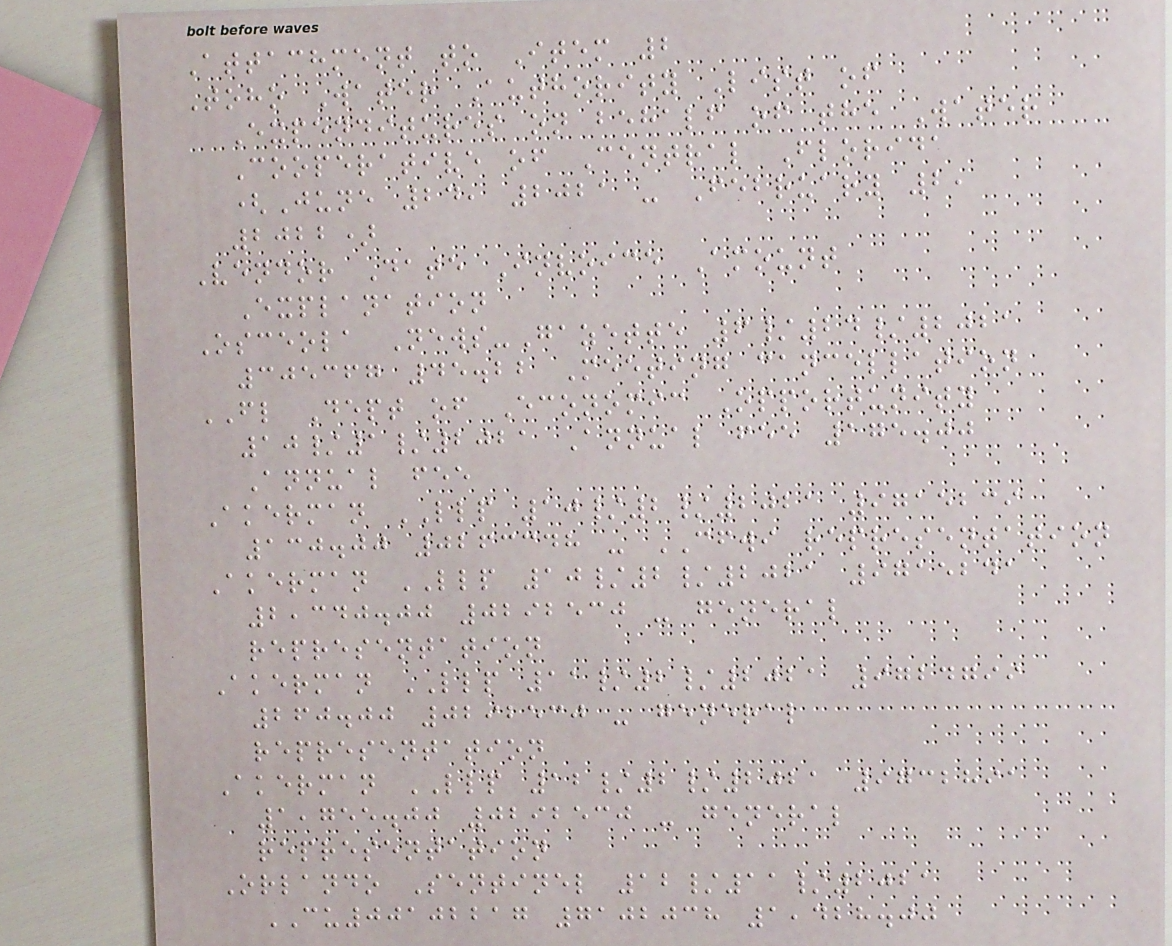Attachment to Item 2
Toho Water Authority List of
Expenditures on behalf of the Water
Cooperative of Central Florida
(June 24, 2021 - February 2,
2022)
Vendor Date Invoice Amount
Explanation
Osceola News-Gazette 6/24/2021
305367 45.22 Meeting cancellation
FL Dept of Economic Opportunity
10/1/2021 Annual fee 175.00
Annual fee
Akerman LLP 10/2/2021 9715239
130.00 0263348 - CFWI representation
Akerman LLP 10/2/2021 9715241
2,340.00 0292530 - general
representation
Akerman LLP 11/2/2021 9724799
260.00 0292530 - general
representation
Akerman LLP 12/2/2021 9732891
1,755.00 0292530 - general
representation
Orlando Sentinel 12/11/2021
CU00102217 7102038 1,428.00
